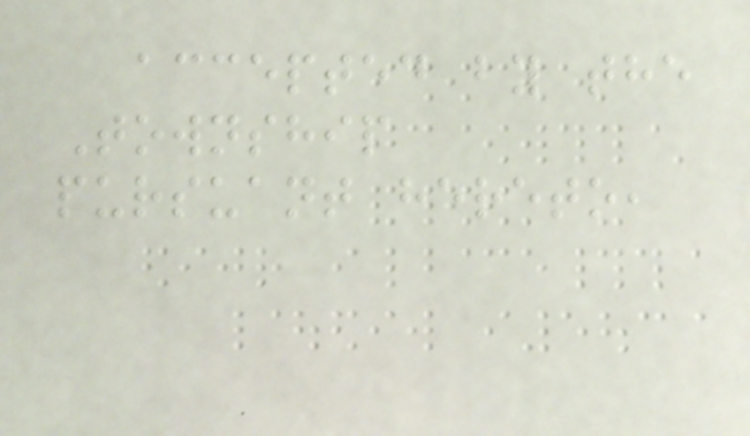accepted by the
Township
pursuant hereto,
